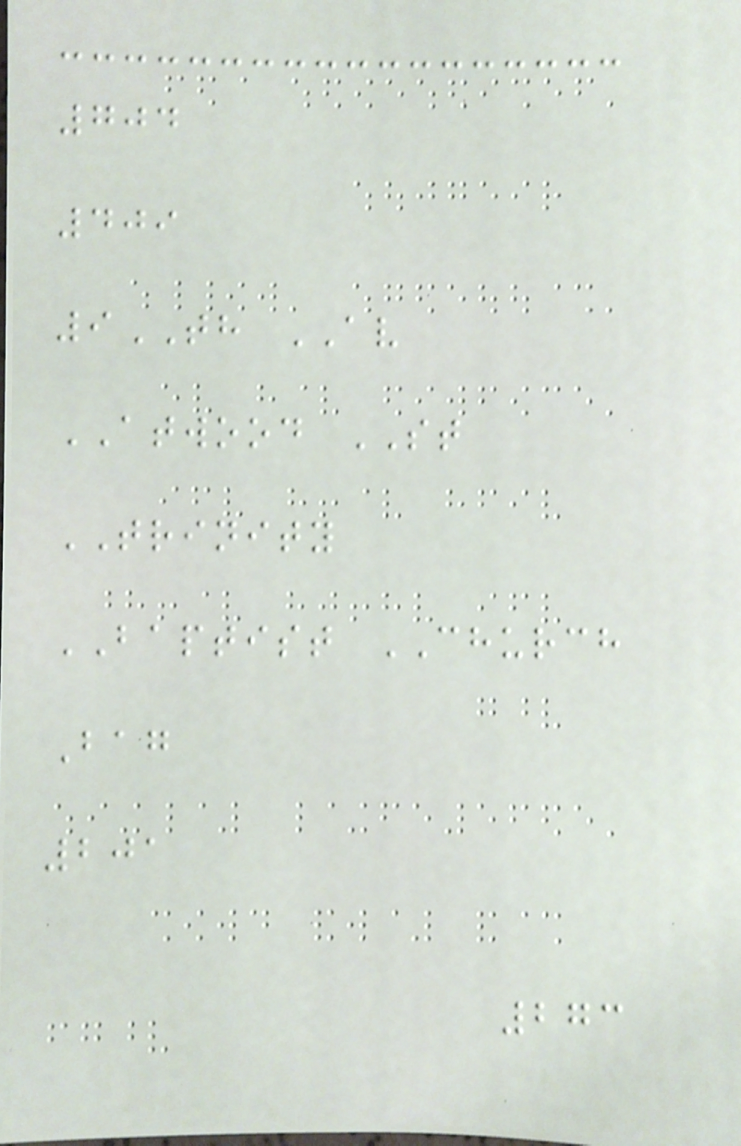704
409
9TH AV
ATWOOD ST
TRINITY
BAPTIST CHURCH
Bag
201
273
